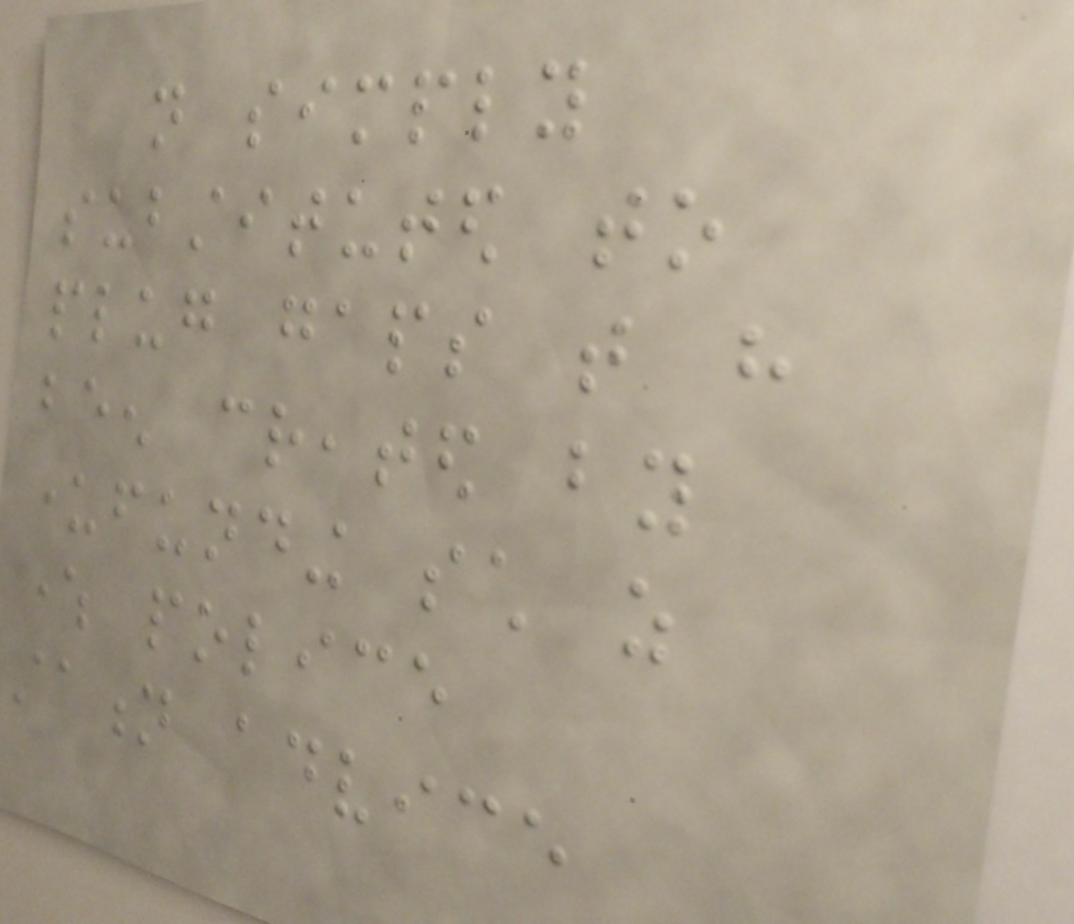not simply
substituted to
plug gaps that have
been created by
underfunding such as
where police
station advice
